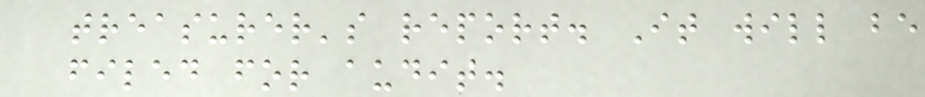treasurer's report. It will be
filed for audit.
